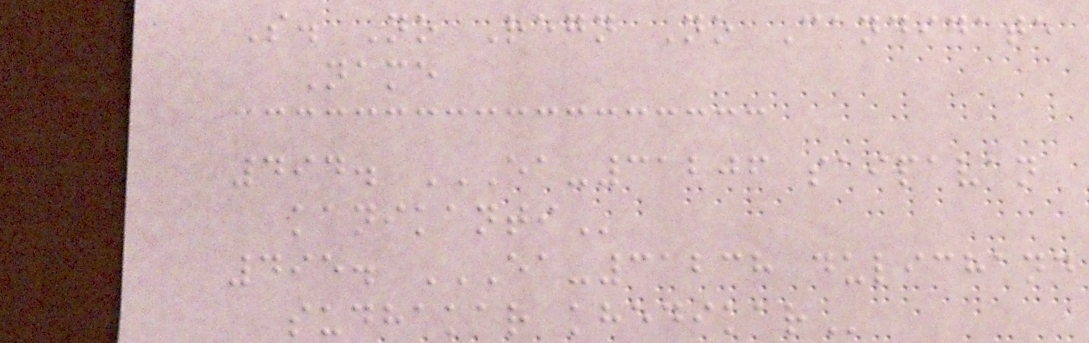S. No Regn No Candidate
Name
494. EA-31206 SAIPAVAN
KANIKANTI
495. EA-31238 DULICHAND
SUDHAKAR KHEDIKAR
